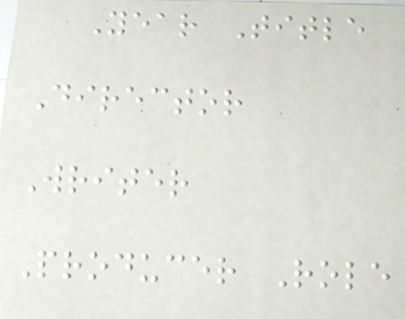Year Title
Director
Writer
Producer Role
